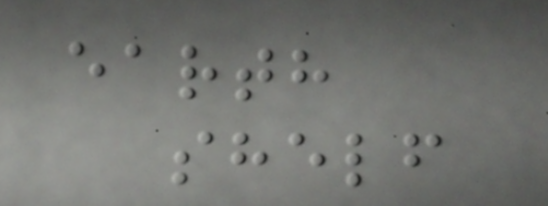earth
shelf
